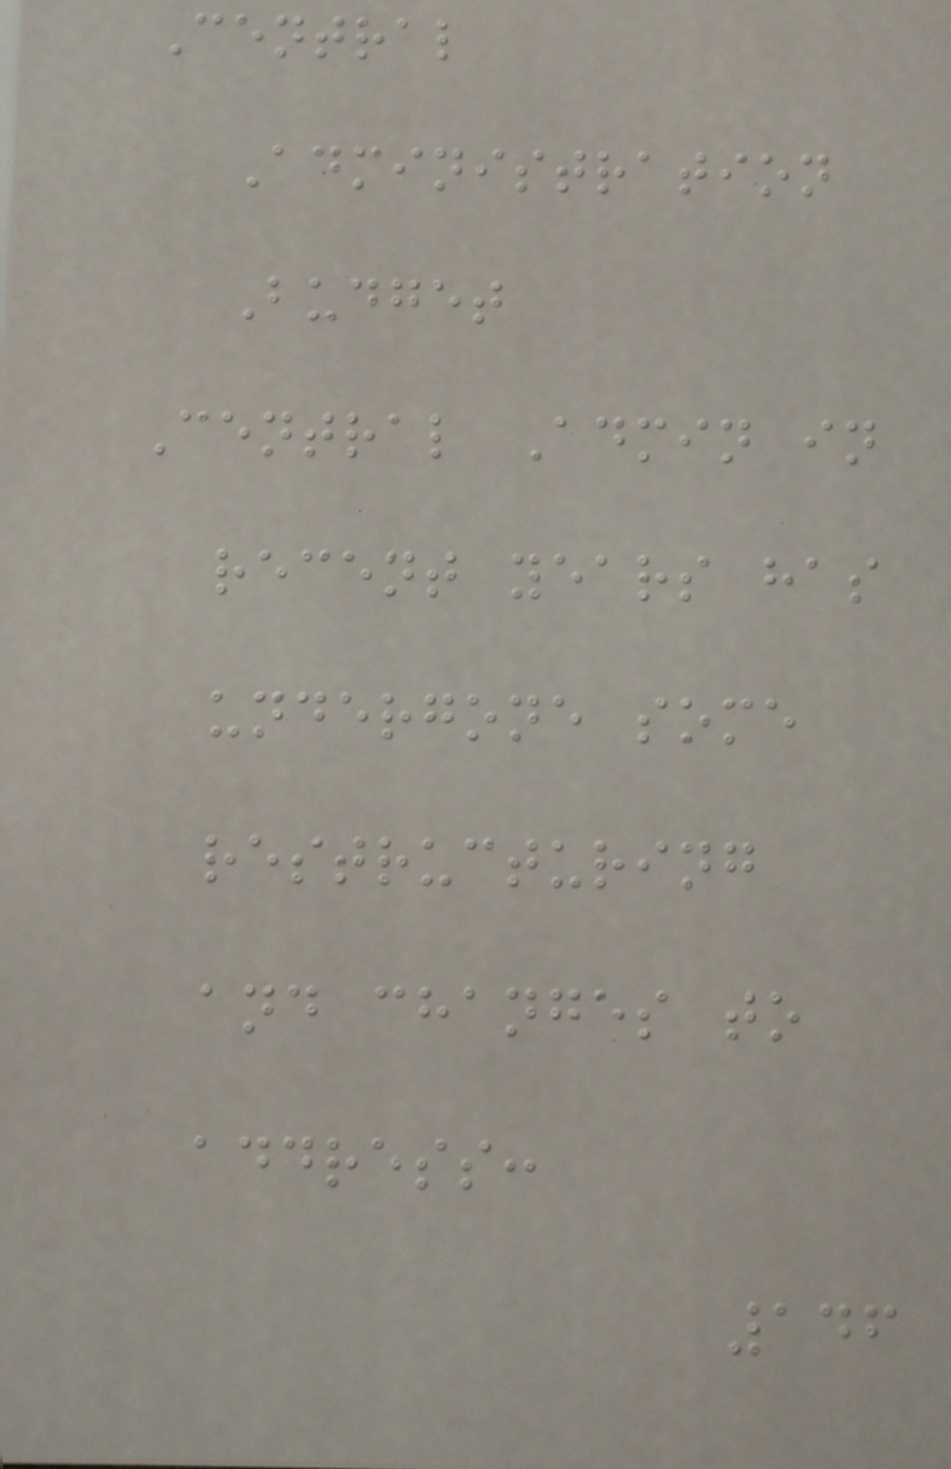Central
Administration
Budget
Central Admin in
recent years has
undergone some
restructuring
and changes to
address:
146
